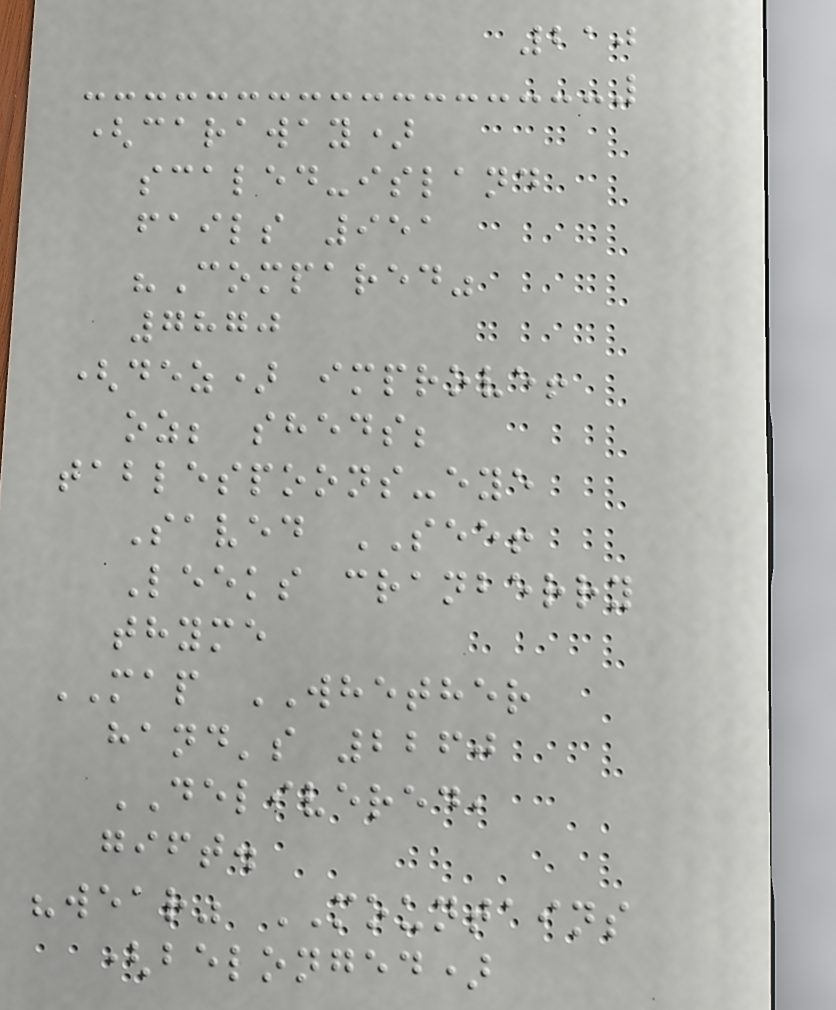210
(caraway)
scaled-island
fails 951
"Compared"
7870
(dez) improve!
oz; sheds;
tablespoons-eye
Saved SEE!
Leeks cranberry
thyme
MAP WHETHER
hand's 2260
DELIVERED,
gift.
"wear" MOUNTAINS
(belonged)
